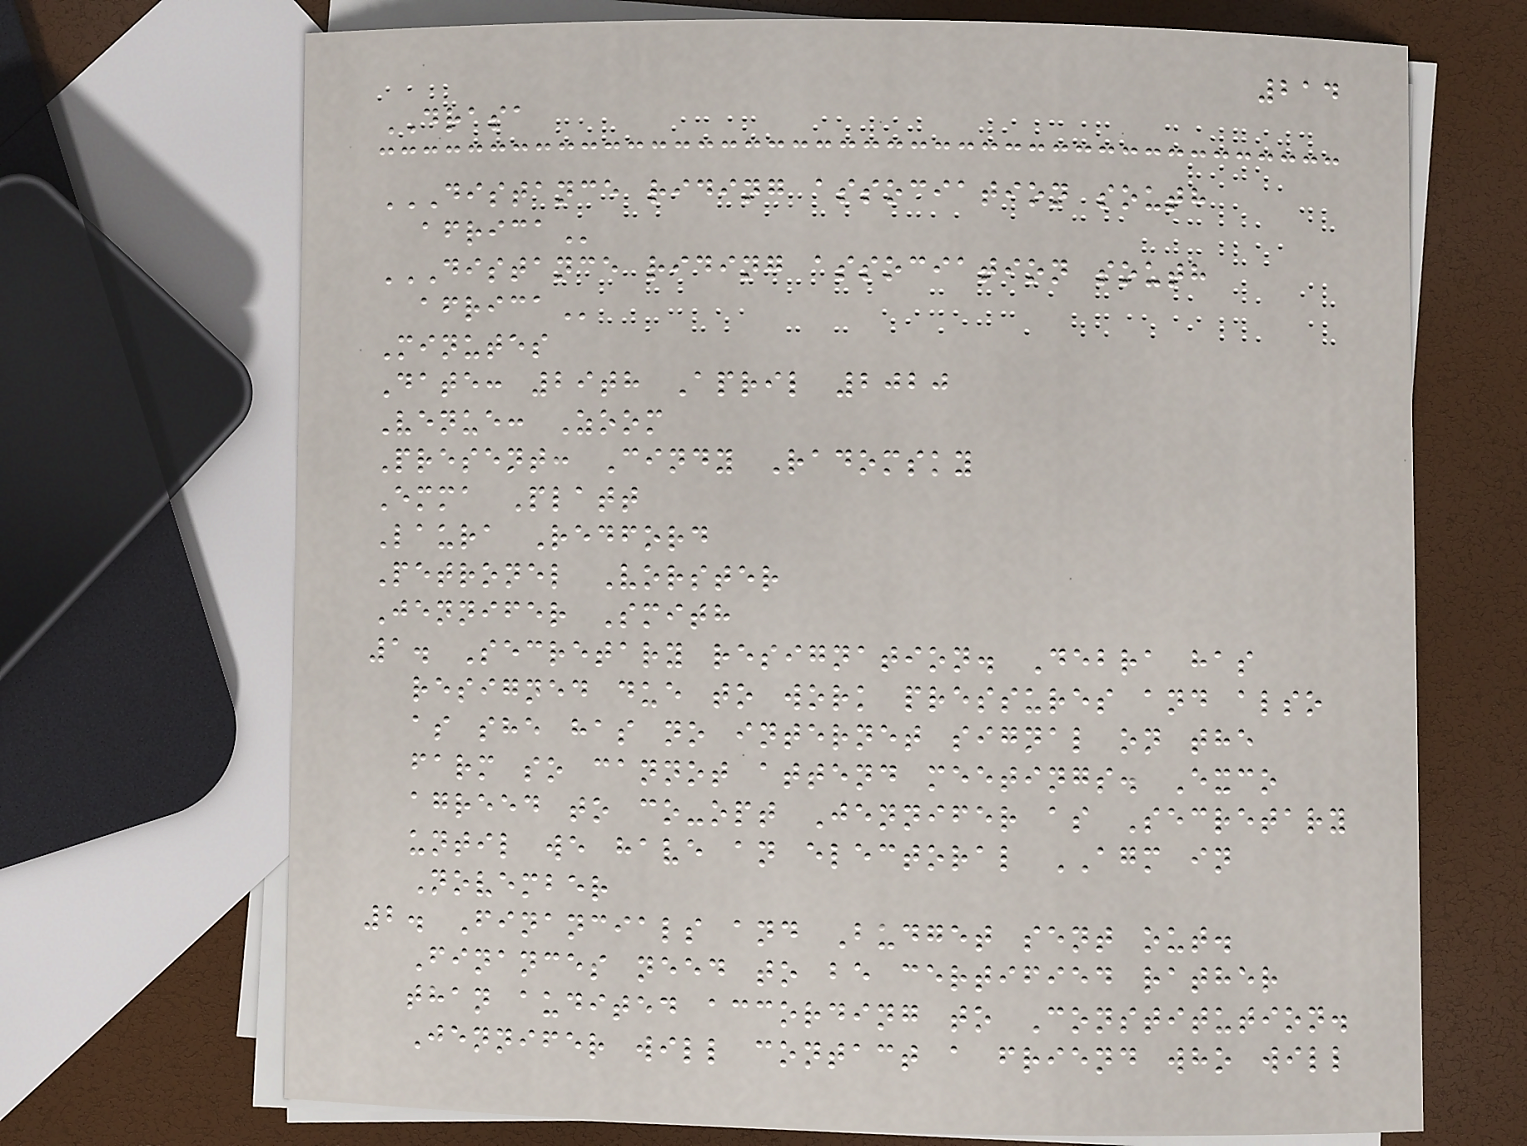214
DRASA
DISTANCE RIDING ASSOCIATION SOUTH
AFRICA
DISTANCE RIDING ASSOCIATION SOUTH
AFRICA
Minutes
Date: 29th April 2020
Venue: Zoom
Present: Cindy Radomsky
Emma Platt
Laura Redford
Petronel Vorster
Jennifer Smith
1. Secretary resignation. Debra has
resigned due to work pressures and also
as she has no internet signal on the
farm so cannot attend meetings. Exco
agreed to co-opt Jennifer as Secretary
until we have an electoral AGM in
November
2. Financials and Budget sent out.
Finances need to be certified rather
than audited according to Constitution.
Jennifer will contact a friend who will
